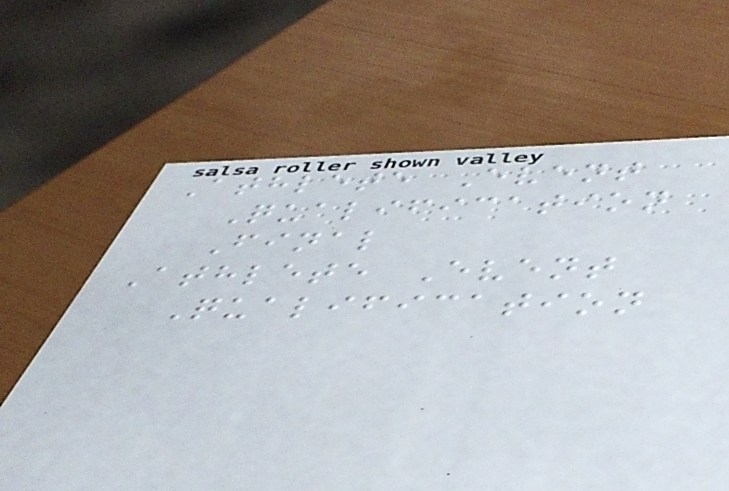Athlete Event
Qualification
Final
Athlete Event
Qualification
